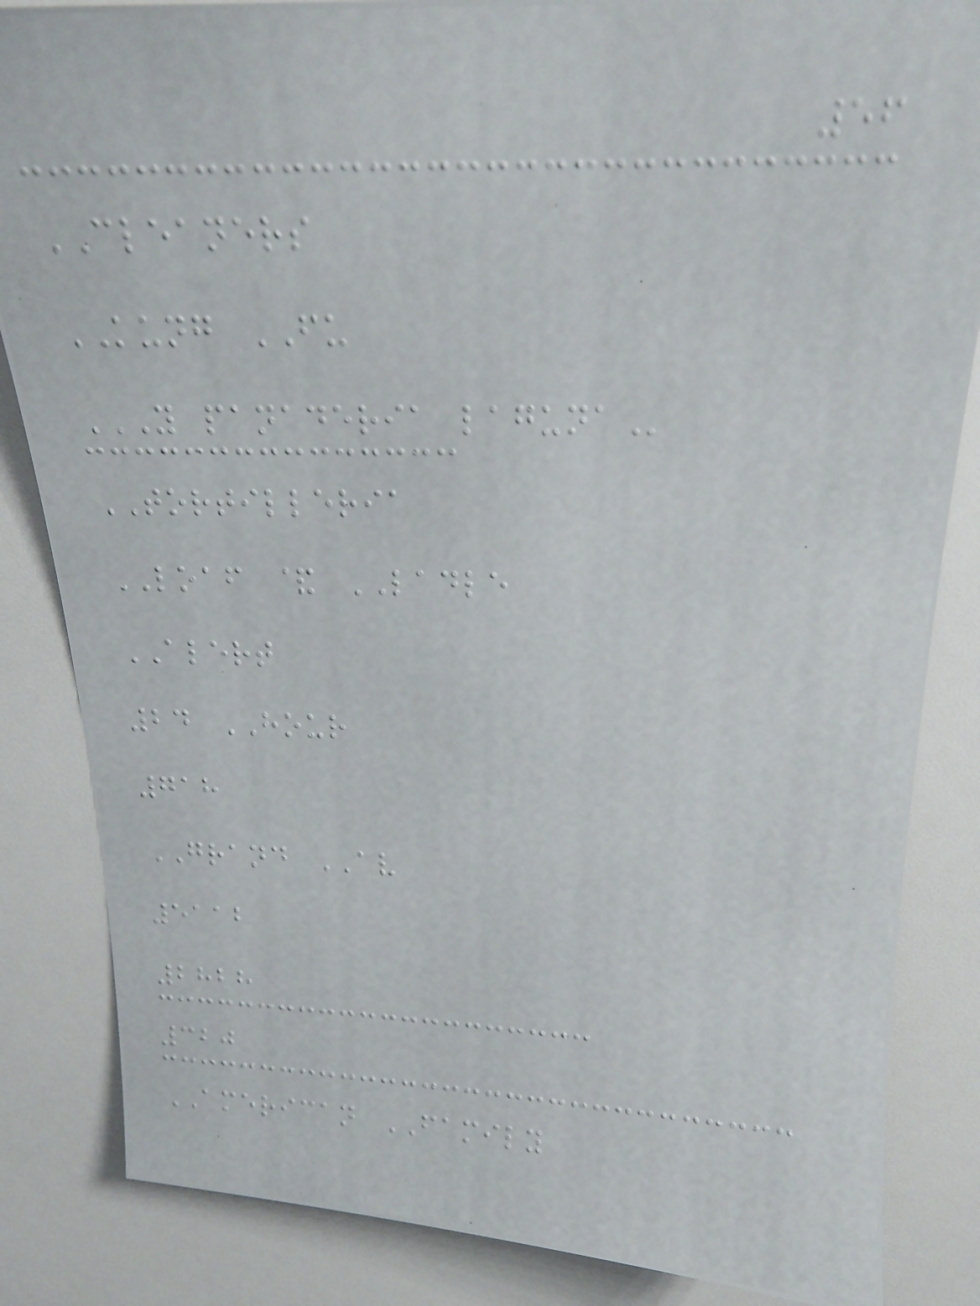56
CLEANERS
KUNG FU
Y PANADERIA LAGUNA
TORTILLERIA
LOAF & LADLE
ALERT
24 HOUR
718
GRAND AV
5112
2828
320
AMERICAN FAMILY
